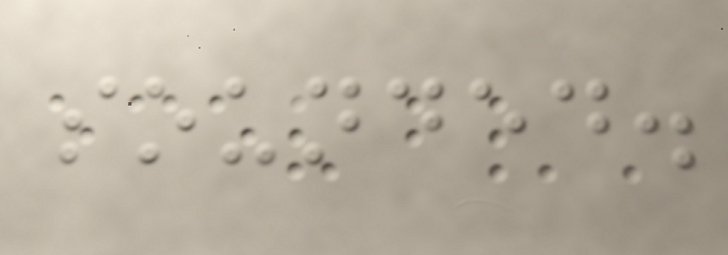sounded.
